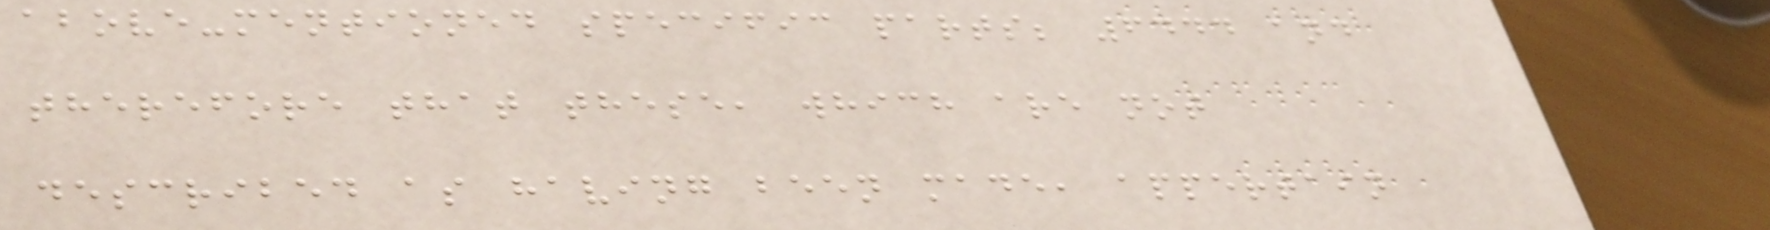above-mentioned specific parts; 6444 and
therefore that these, which are not
described as having been made, appertain
